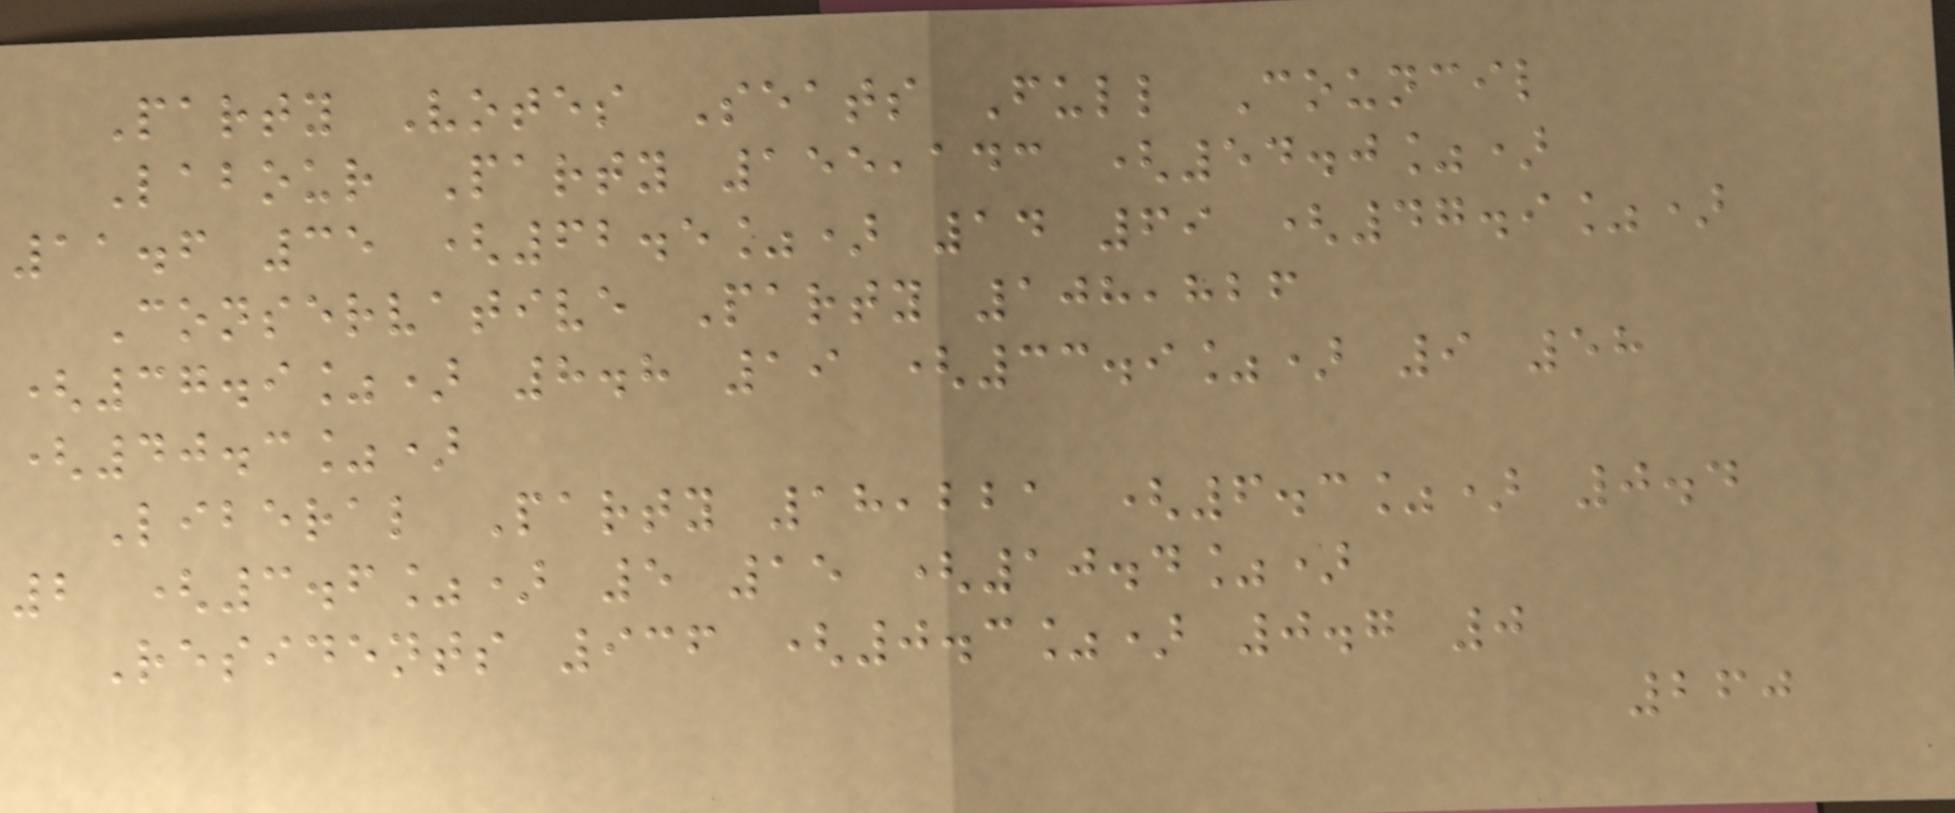Party Votes Seats Full Council
Labour Party 155,143 (54.0%)
11.6 35 (62.5%) 14 69 (47.9%)
Conservative Party 108,826
(37.9%) 8.8 19 (33.9%) 9 58
(40.3%)
Liberal Party 18,221 (6.3%) 0.4
2 (3.6%) 5 15 (10.4%)
Residents 936 (0.3%) 0.7 0
260
